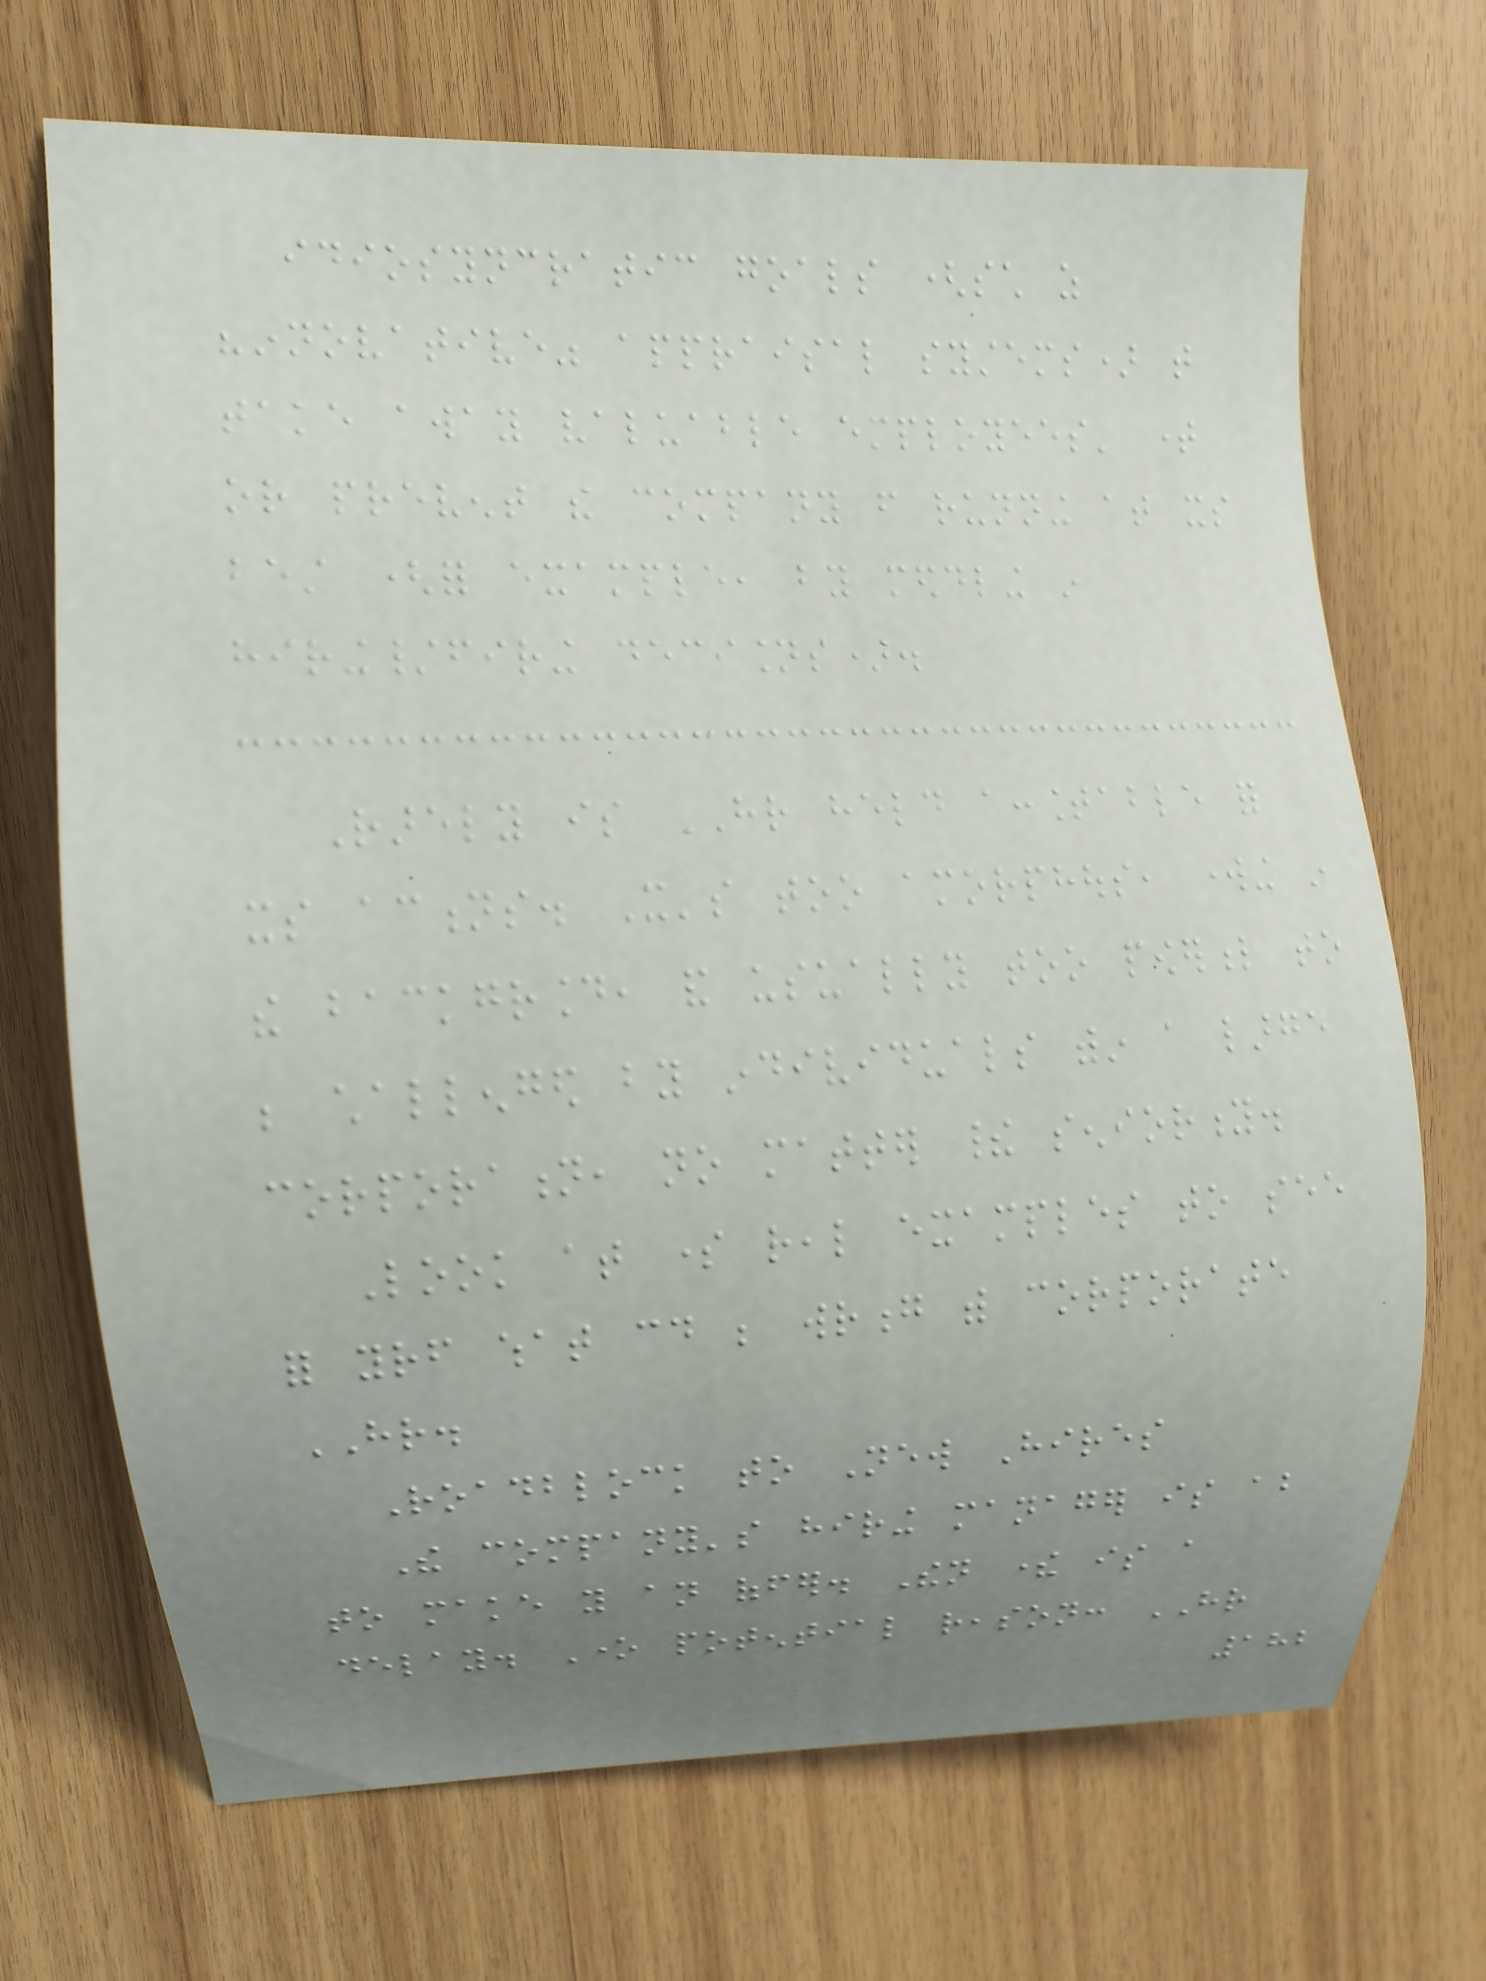idiosyncratic goals (such as
"innovative" appraisal systems) that
take away valuable employees' time
or prevent the company from running at its
best (for example, by meddling in
hiring/firing decisions).
Rarely is HR held accountable for
its actions. It's too amorphous, working in
the background, and usually too powerful to
be challenged by individuals within a large
corporation, no matter their seniority.
Look at some real examples to see
for yourself what could be wrong with corporate
HR.
Roadblock to New Hires
The company's hiring manager is about
to make you an offer. Then there is a
delay. One potential reason: HR
182
